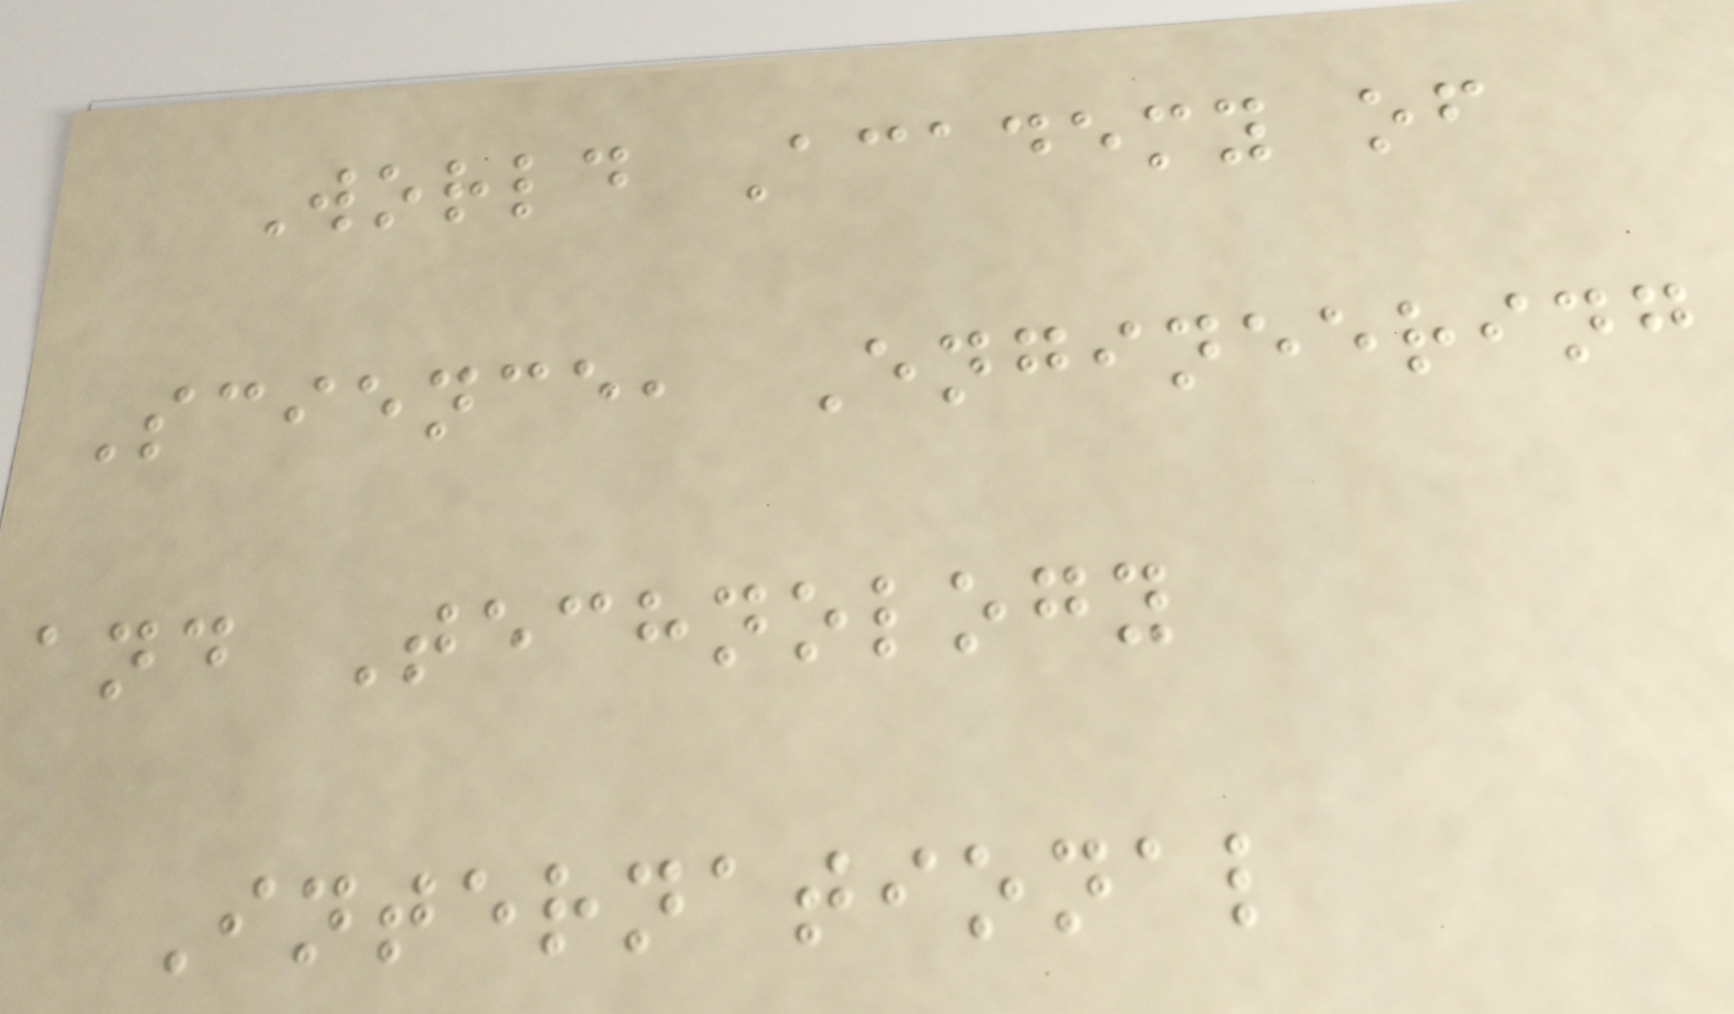World Academy of
Science, Engineering
and Technology
International
